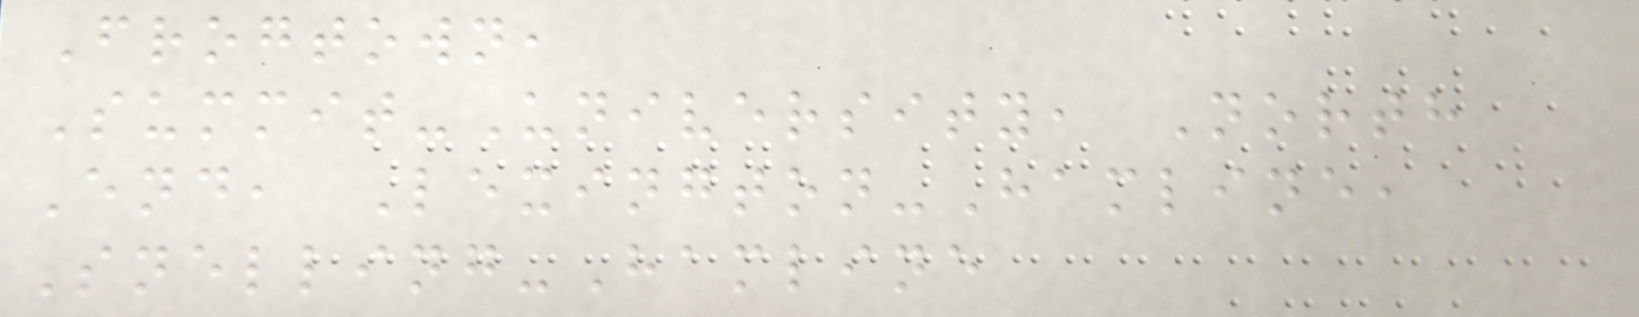Frogtown,
Summit-University, North
End, Lexington-Hamline,
Snelling-Hamline
